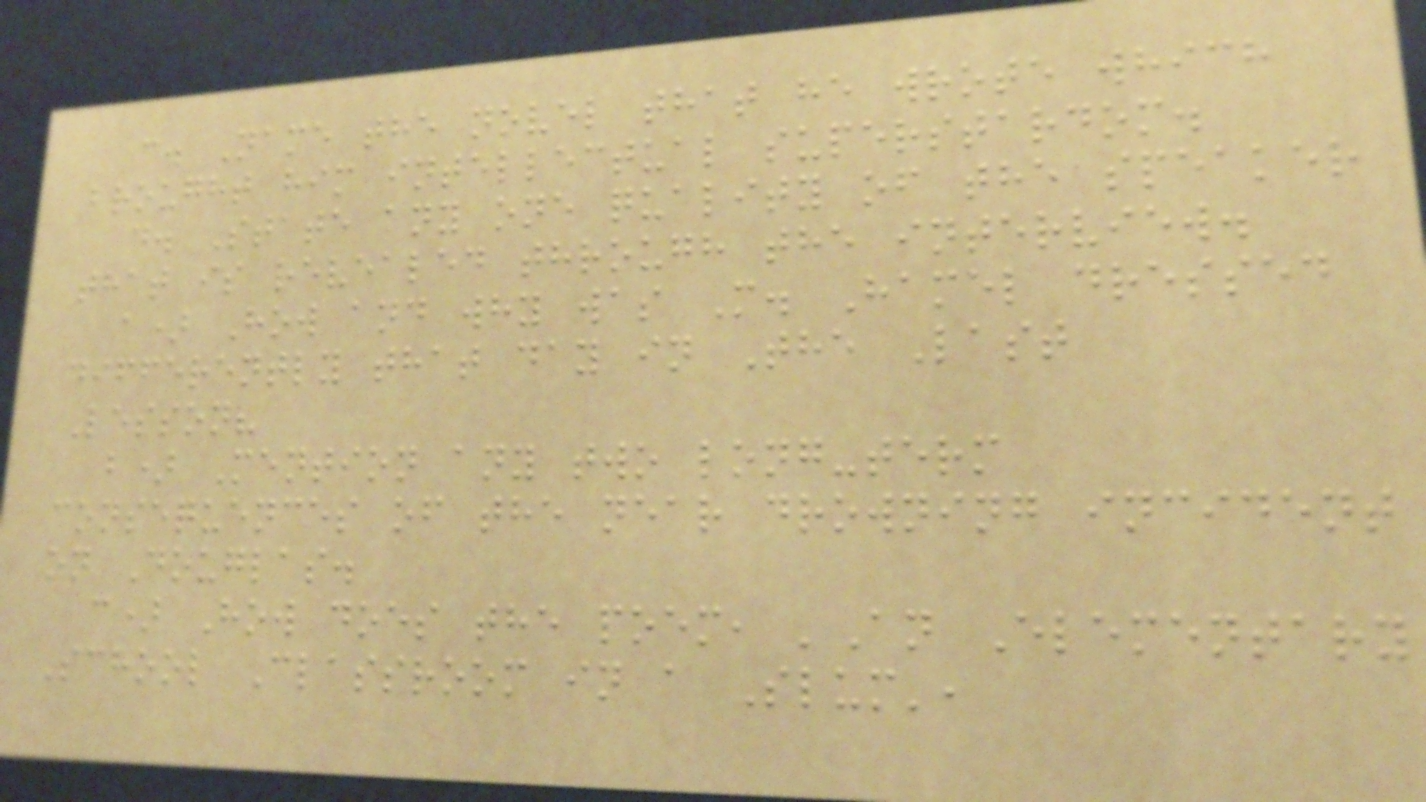c. Name the novel that he wrote which
brought him intellectual superstardom.
d. State any one quality of the speaker
that is revealed through the interview.
a) How and why was M. Hamel dressed
differently that day in The Last
Lesson?
b) Mention any two long-term
consequences of the near drowning incident
on Douglas.
c) How does the poem, 'An Elementary
School Classroom in a Slum',
